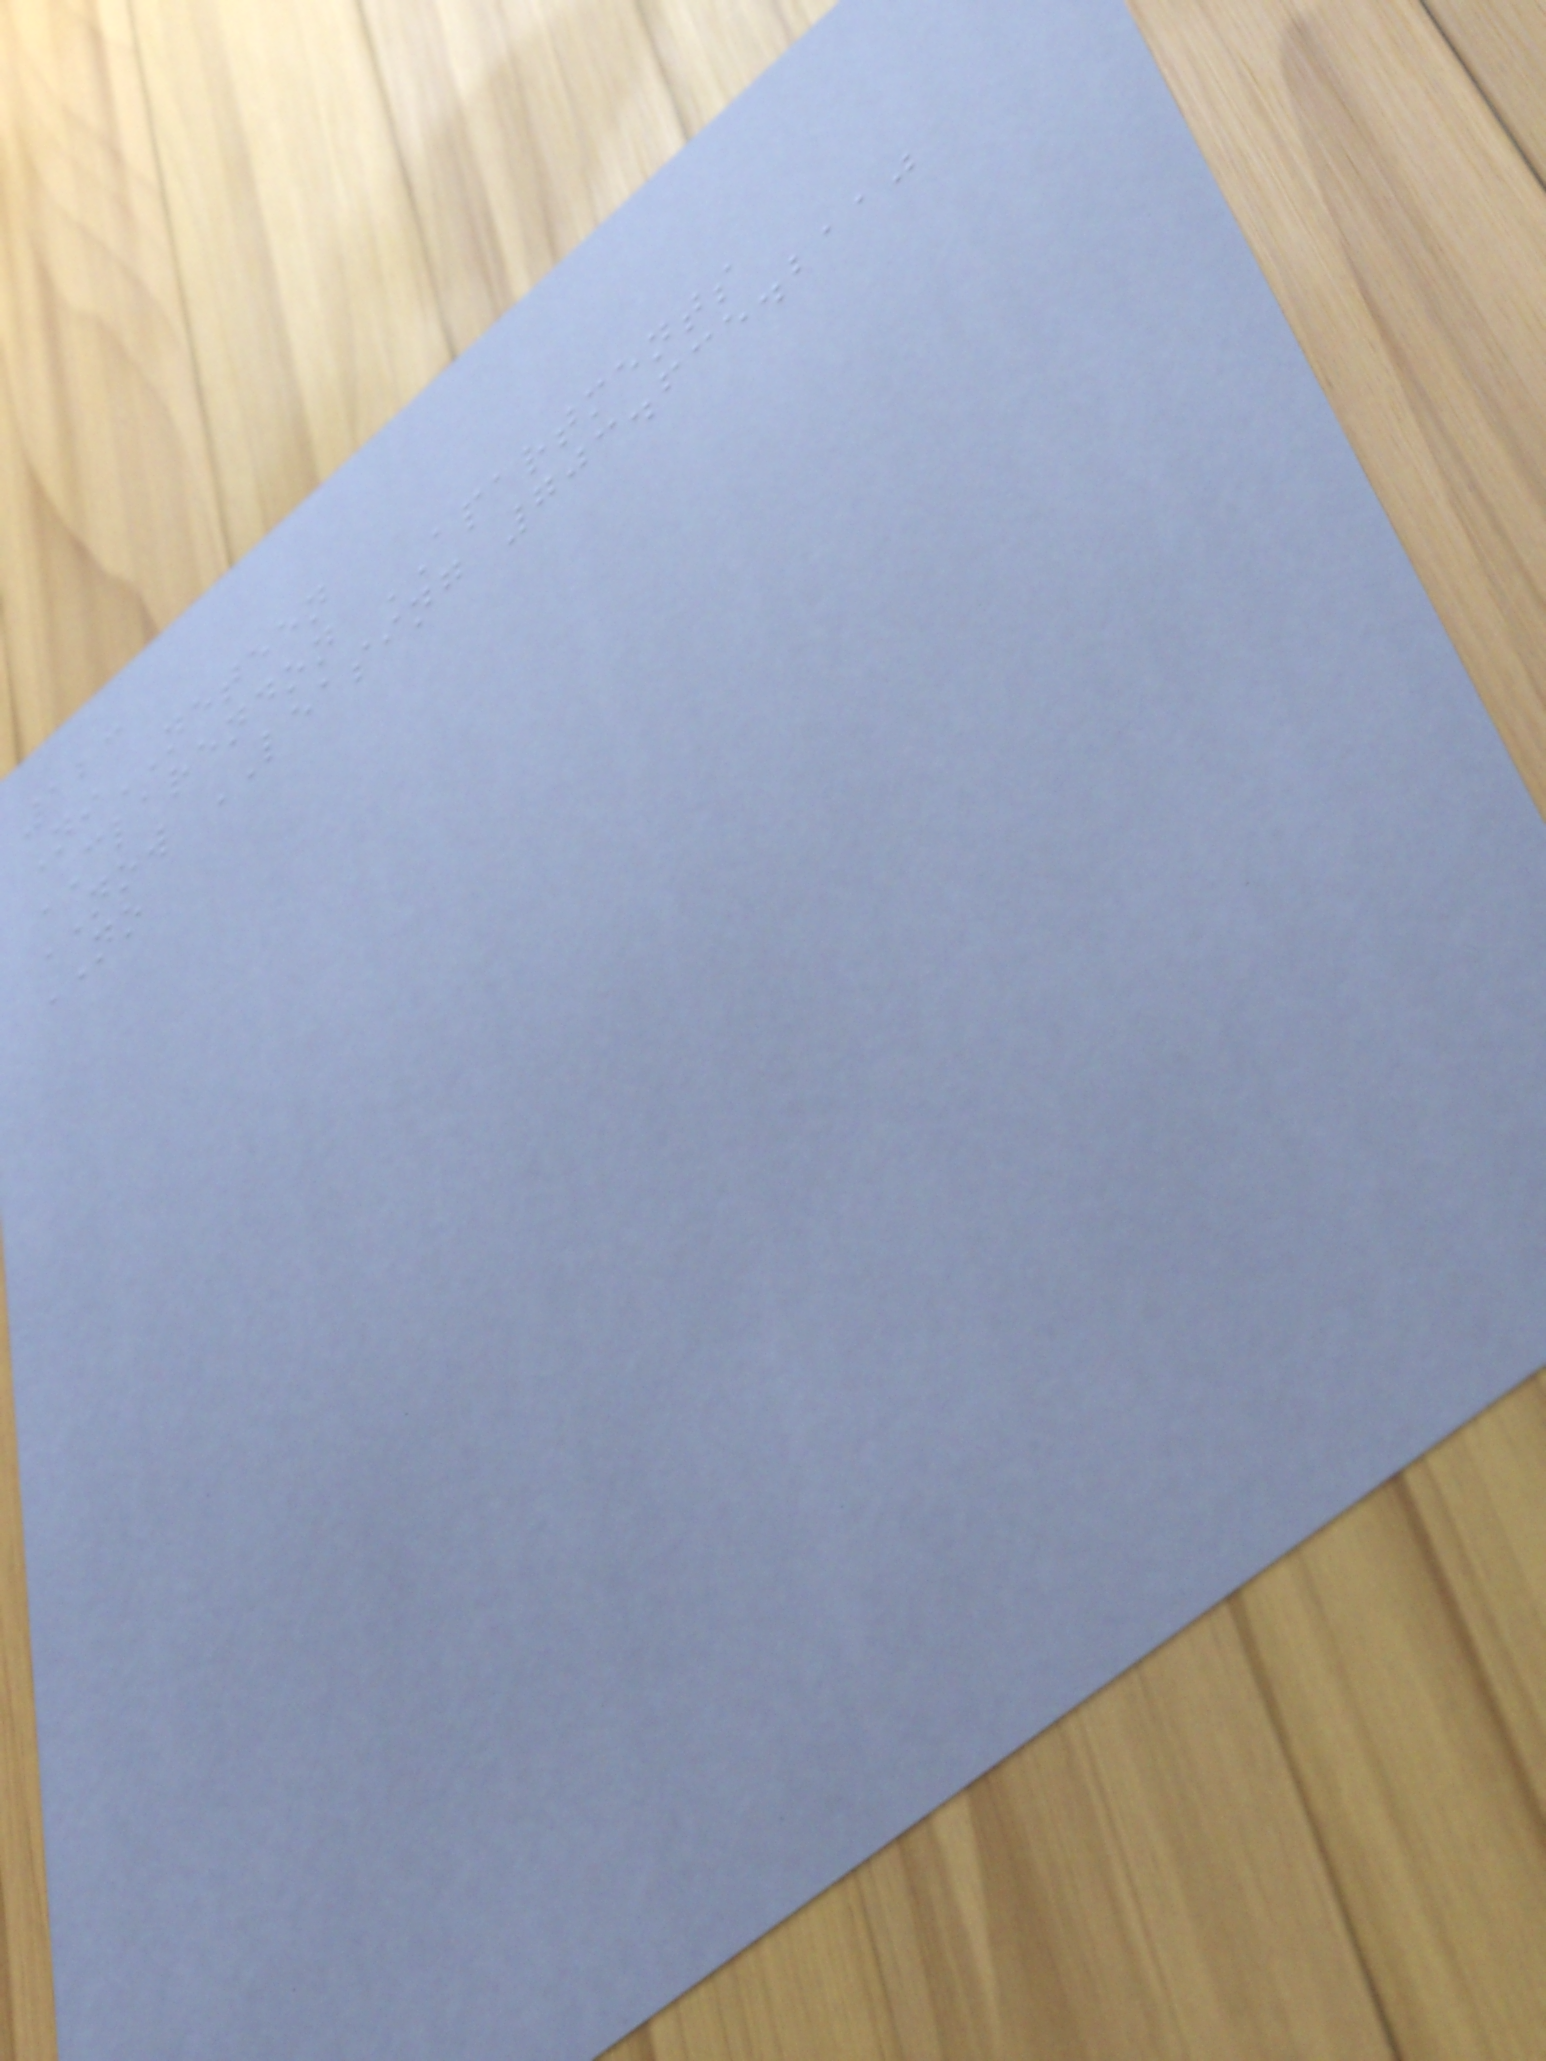123
NiNETEEN
CLARENDON APARTMENTS
NOW LEASING 703.635.2110
NO
